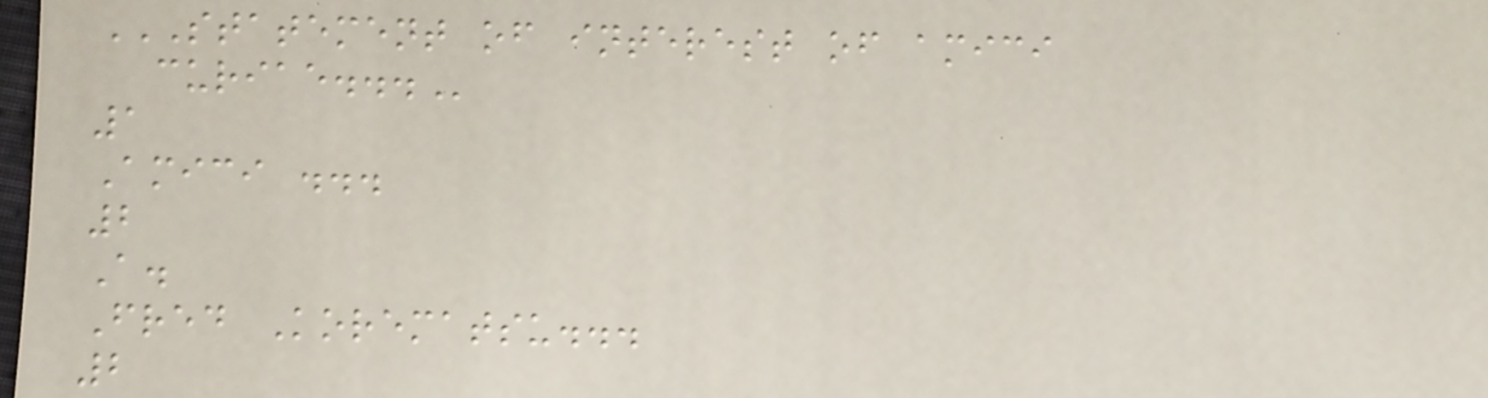STATEMENT OF INTEREST OF AMICI
CURIAE...
1
Amici ...
2
A.
Fred Korematsu...
2
